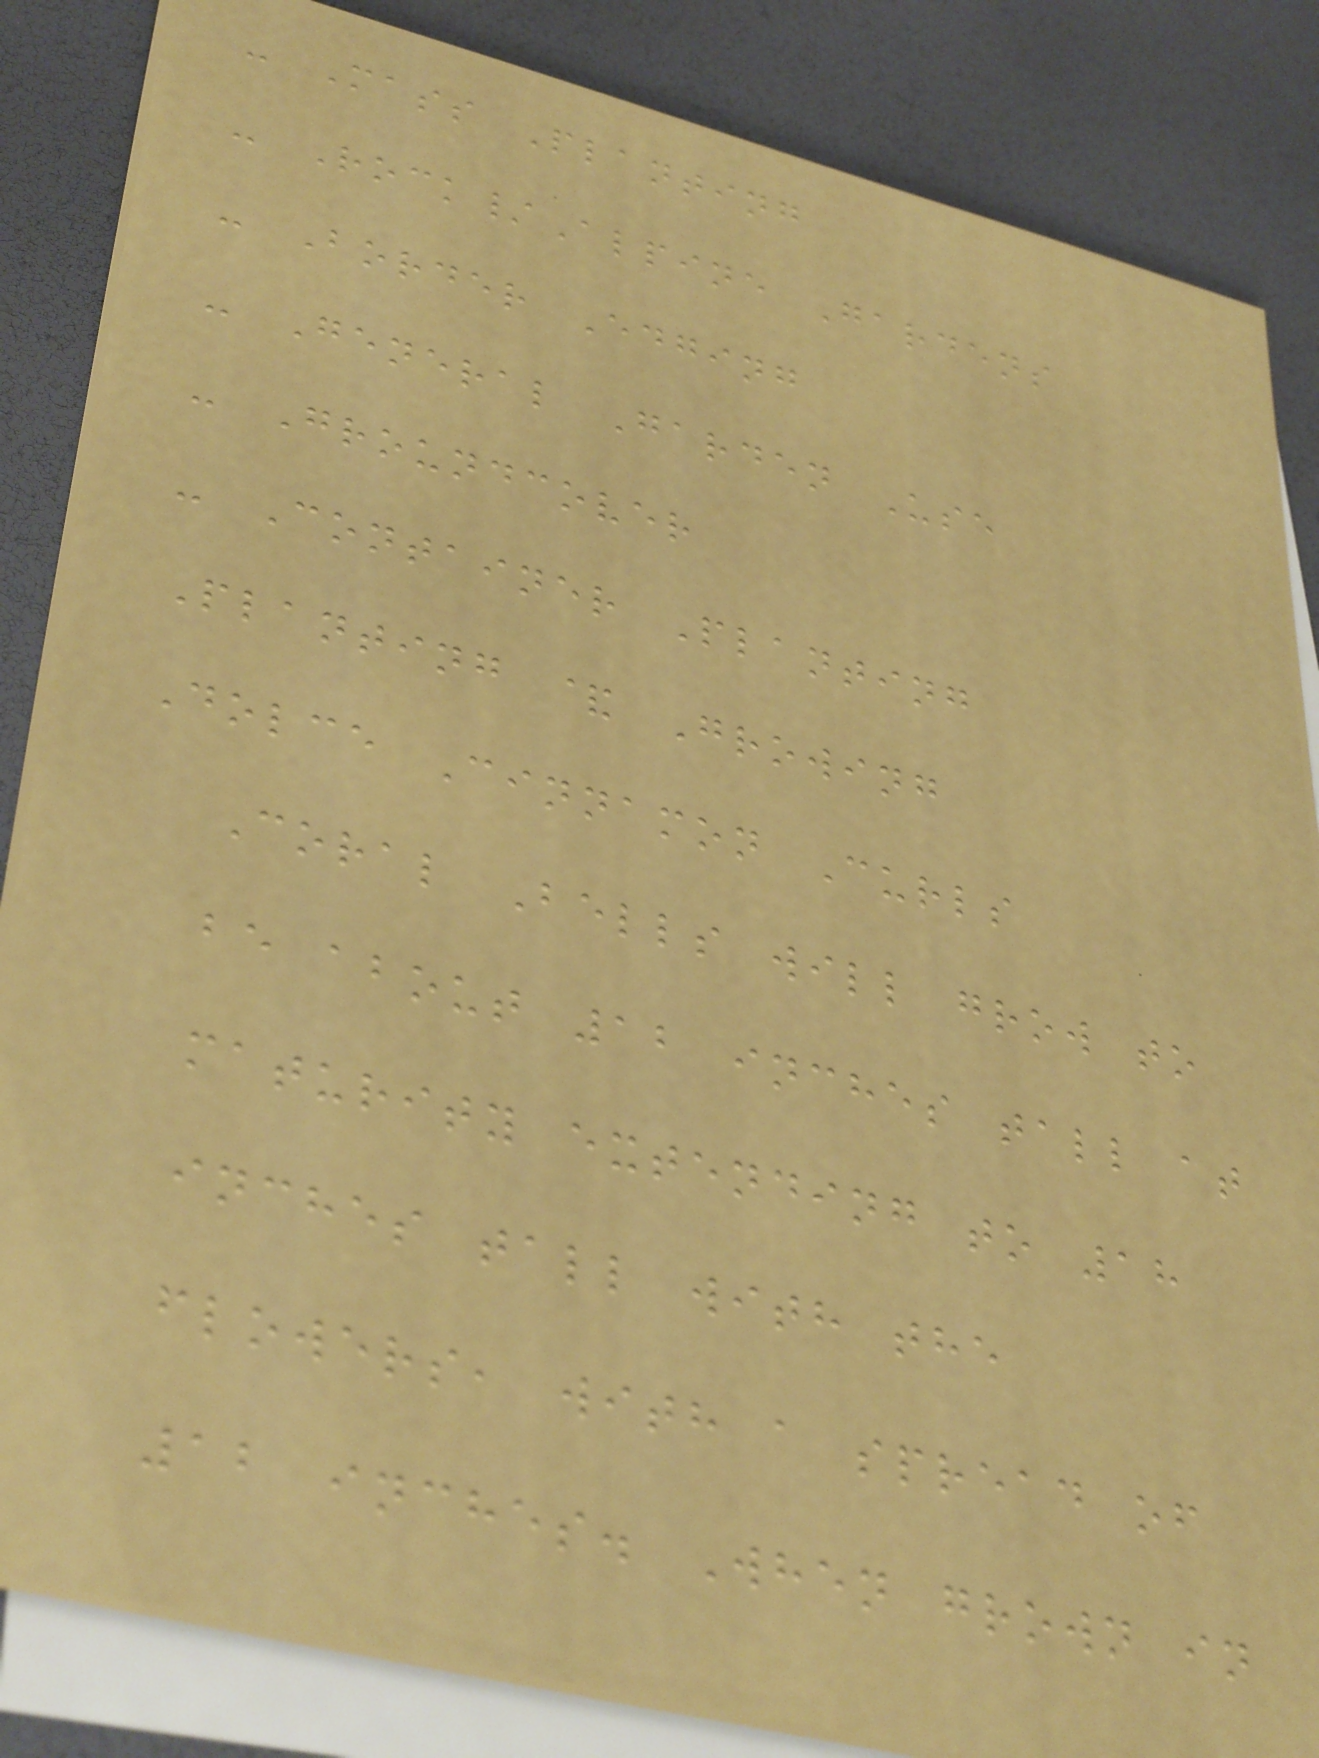- Mass Planting
- Rock/Alpine Gardens
- Border Edging
- General Garden Use
- Groundcover
- Container Planting
Planting & Growing
Dolce Cinnamon Curls
Coral Bells will grow to
be about 12 inches tall at
maturity extending to 18
inches tall with the
flowers, with a spread of
12 inches. When grown in
